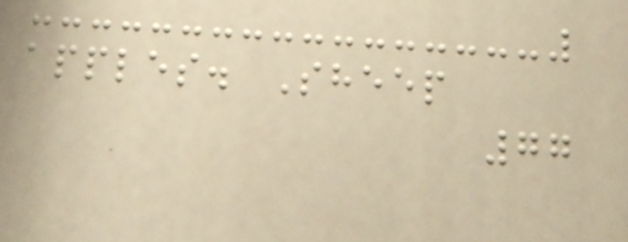apples. Sheep
77
